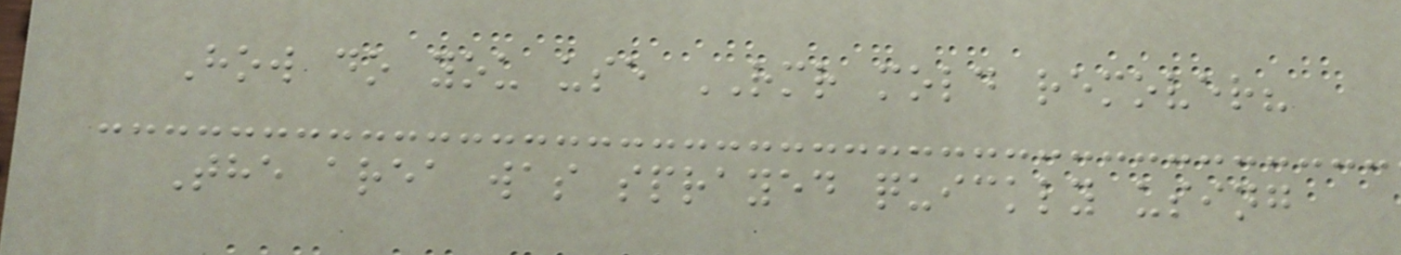How do you use RMR mold remover?
The area was sprayed quickly using
